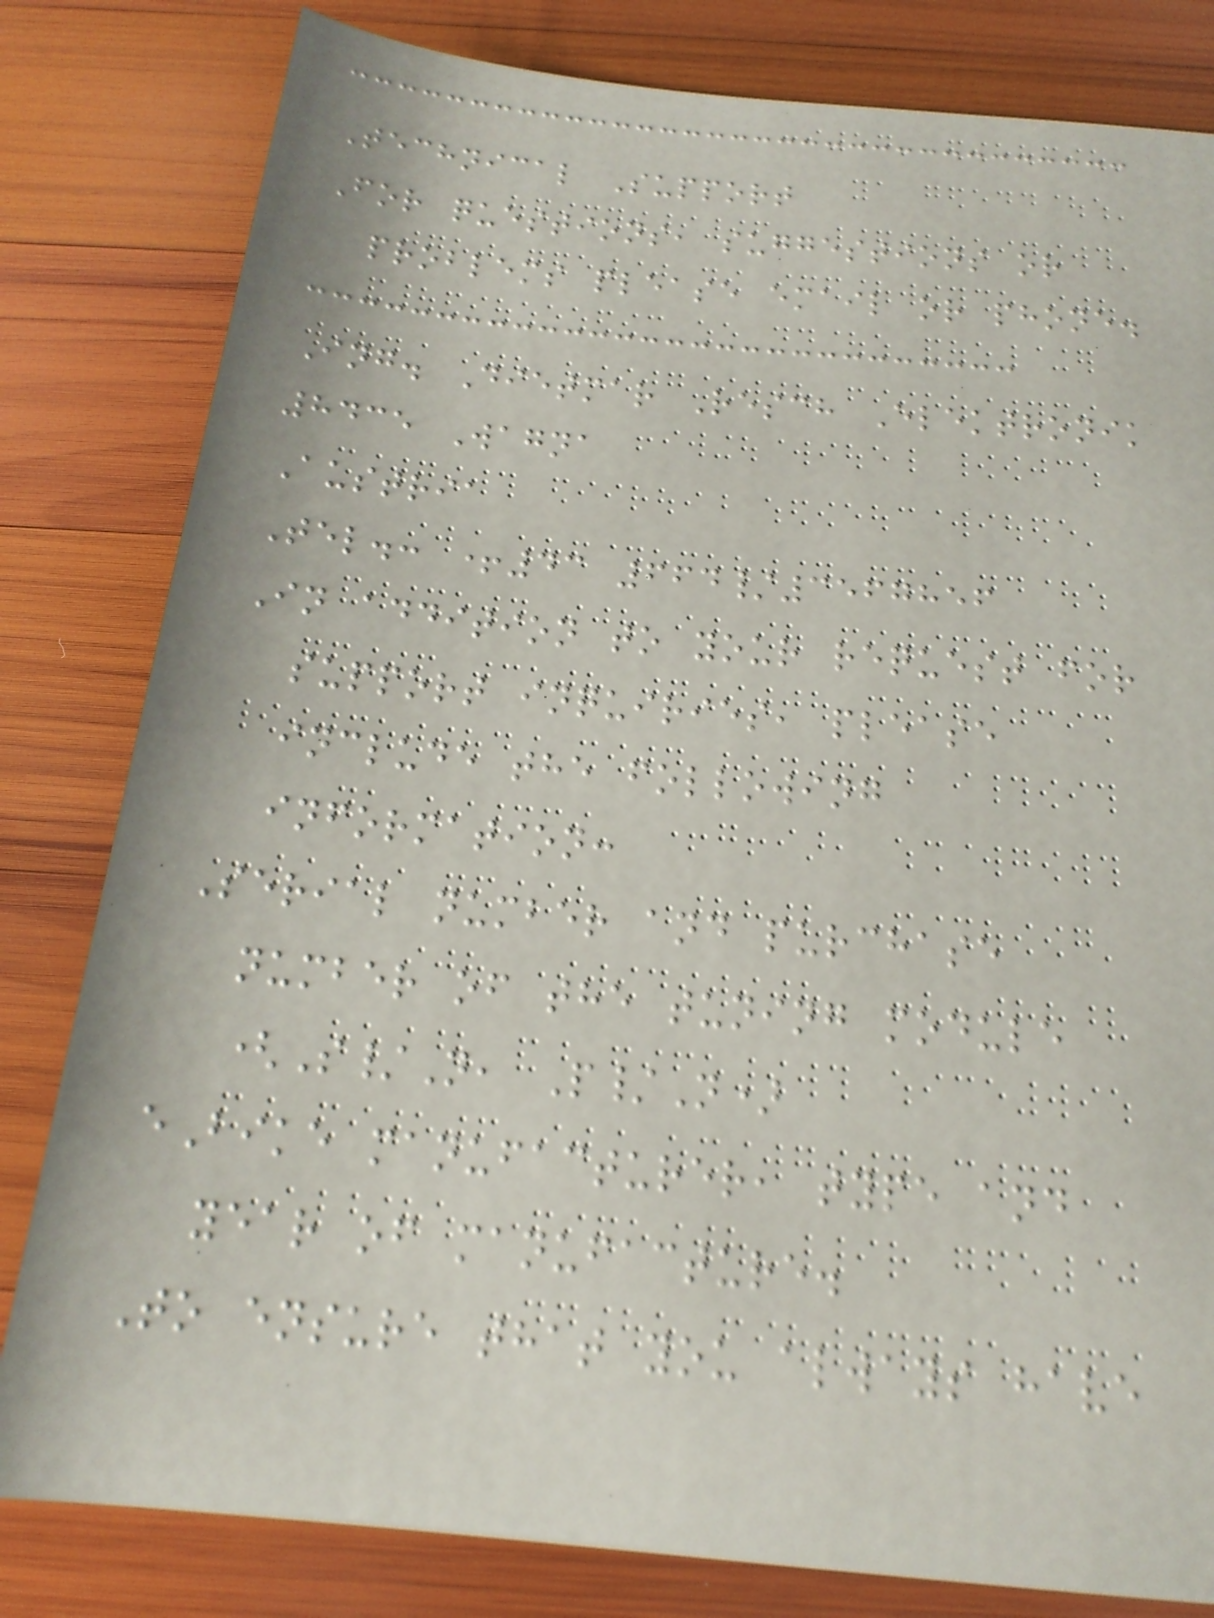Technical Support
For questions, suggestions or
problems please email or phone.
Ing. Dietmar Resch Elektronik
8435 Wagna
Austria
Tel.: +43 664/3567856
In addition to your request for
support inquiries, please
include the following
information:
Serial number and purchase
number of the tuning module
(S/N, P/N)
eBike manufacturer, type and
year of manufacture.
To ensure that you always have
